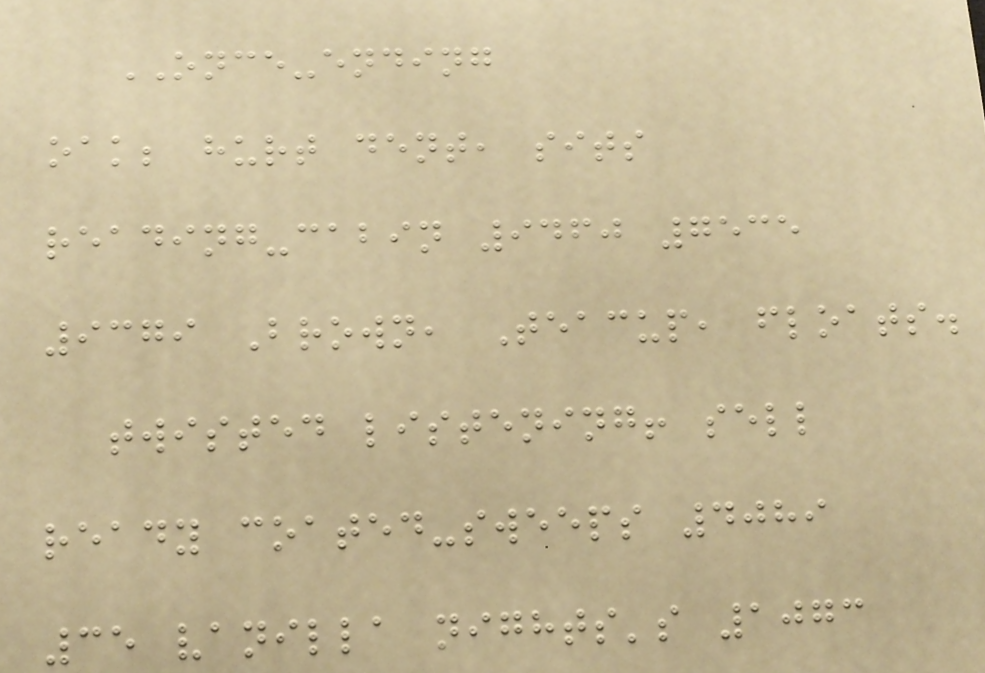ONCE-ending
oak; hurt dent, sits
reading-cabin 9460 7535
9379 Brown, Teacup, floats.
twisted listening! sell
ready coated-sweeps 4089
35 vanilla nights's 1073
